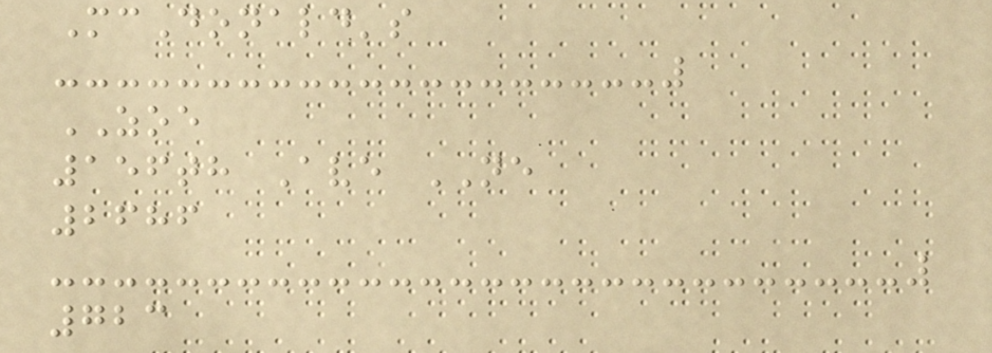McDonald's
ZOE
156th Ave NE
2686
723
